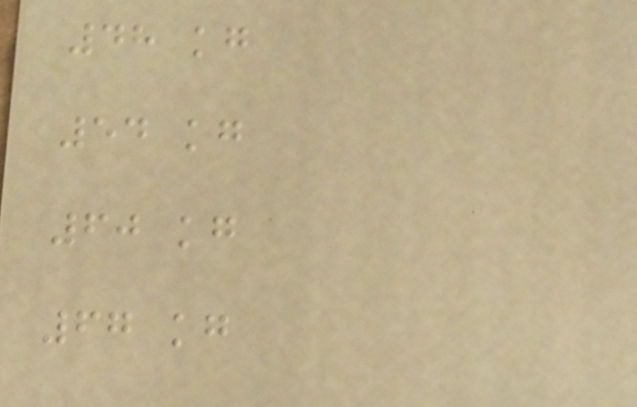48 kg
54 kg
60 kg
67 kg
